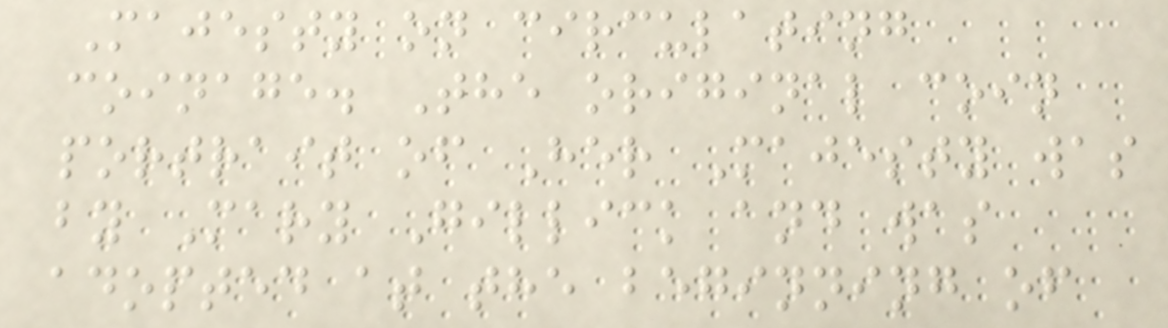Majesty on circulating
coinage. The original coin
portrait of Her Majesty was
by Mary Gillick and was
adopted at the beginning of
